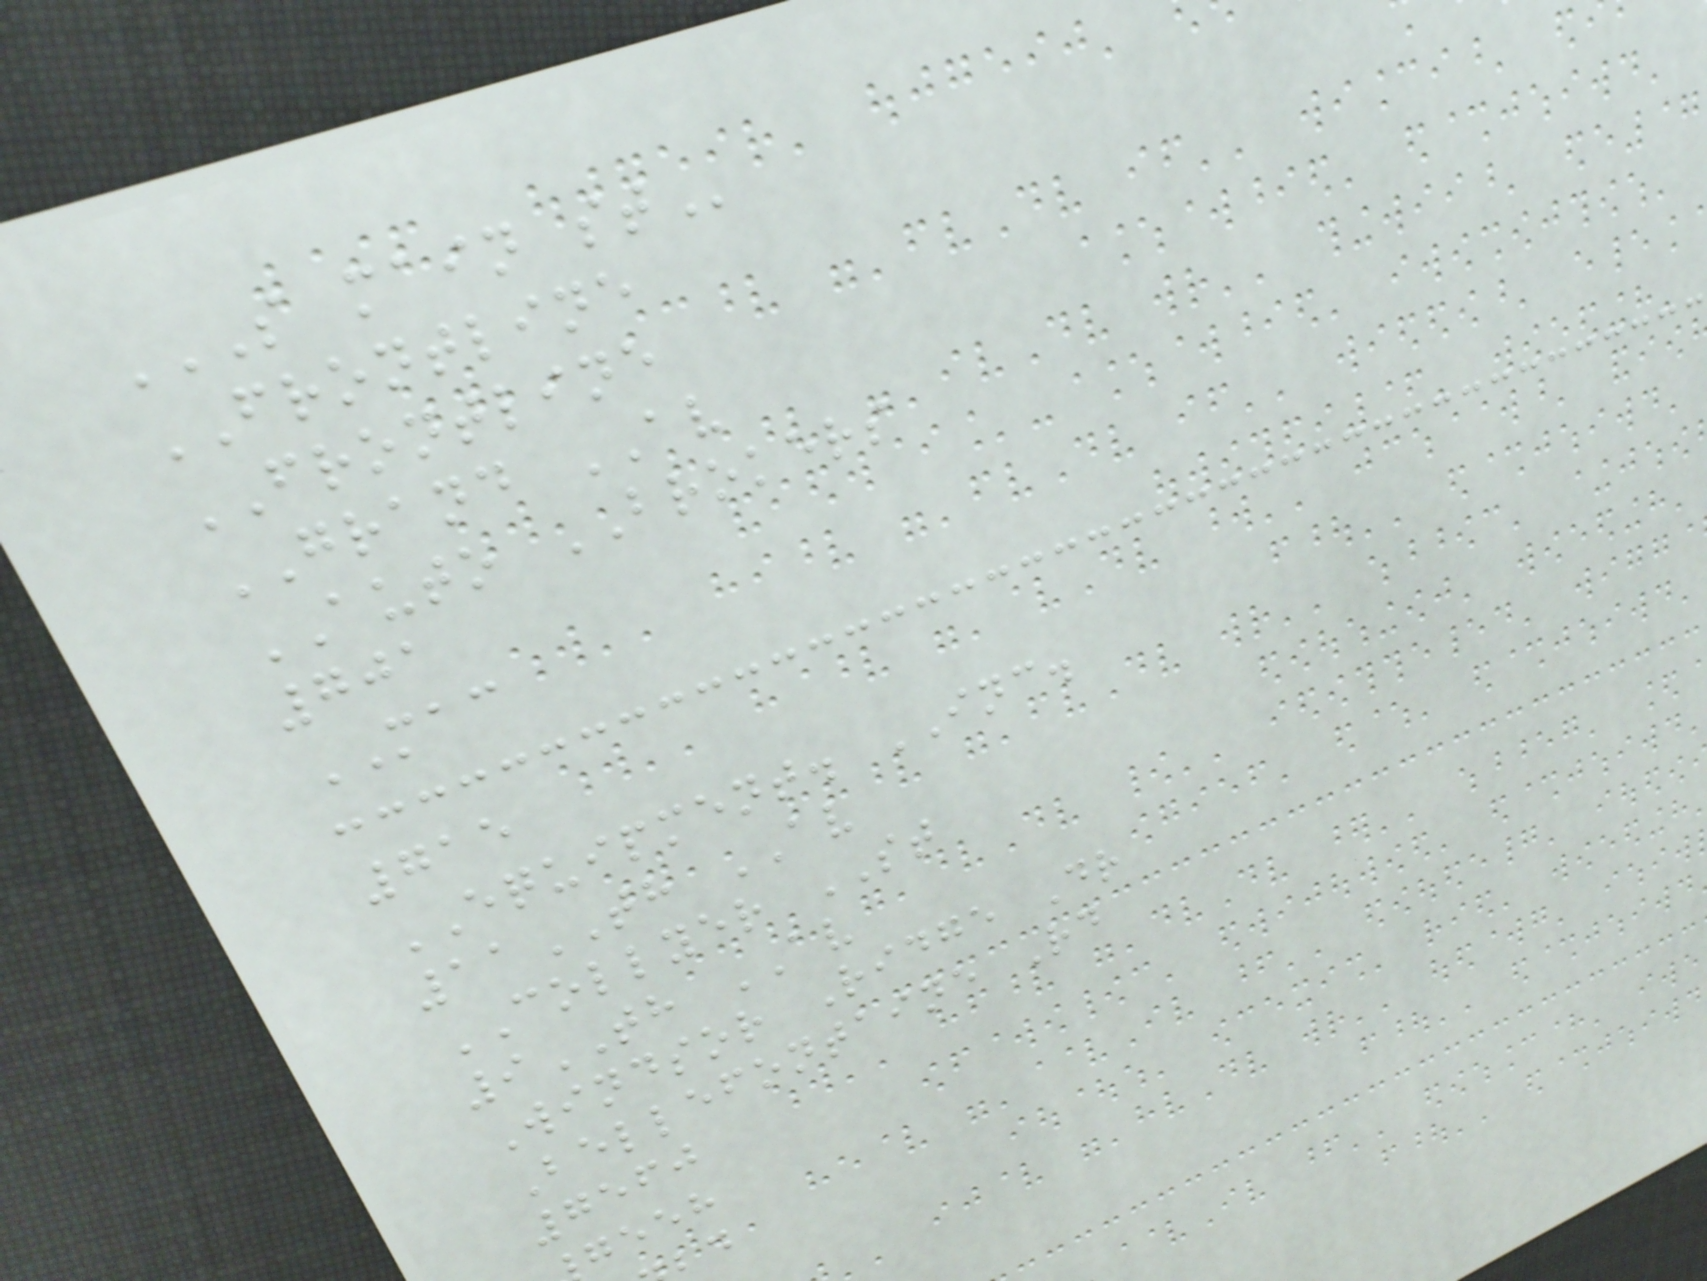S MAIN ST
FRONTLINE
FRONTLINE
GRAND AV
AUTO BROKERS
701
MAC
715
EQUIPMENT. INC.
11TH AV
COLLYER ST
9TH AV
Windsor Ridge Dr
Bellefontaine Rd
7560
geeh
